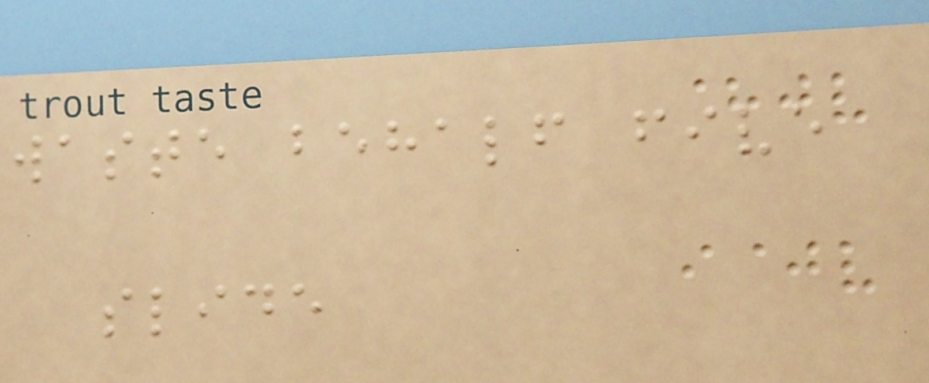waste behalf five
slide
